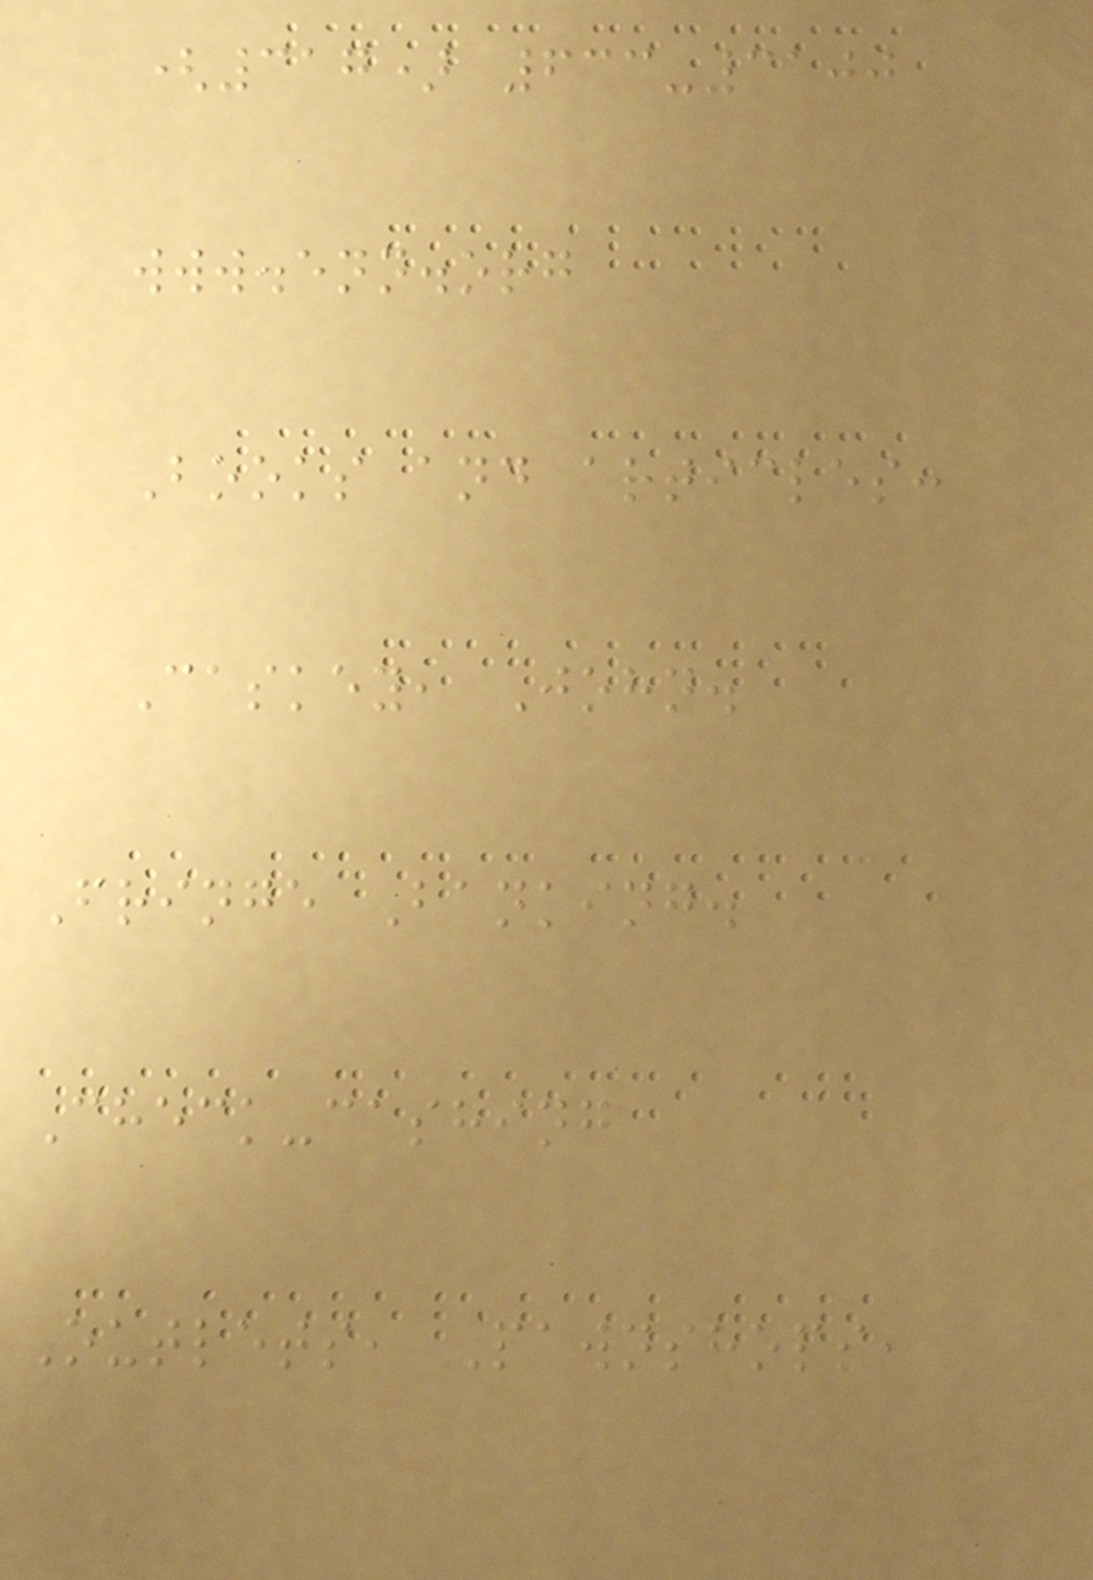(317) 633-3100
www.enn.org
Books and articles:
Caskey, John.
Fringe Banking.
Check-cashing
Outlets, Pawnshops,
